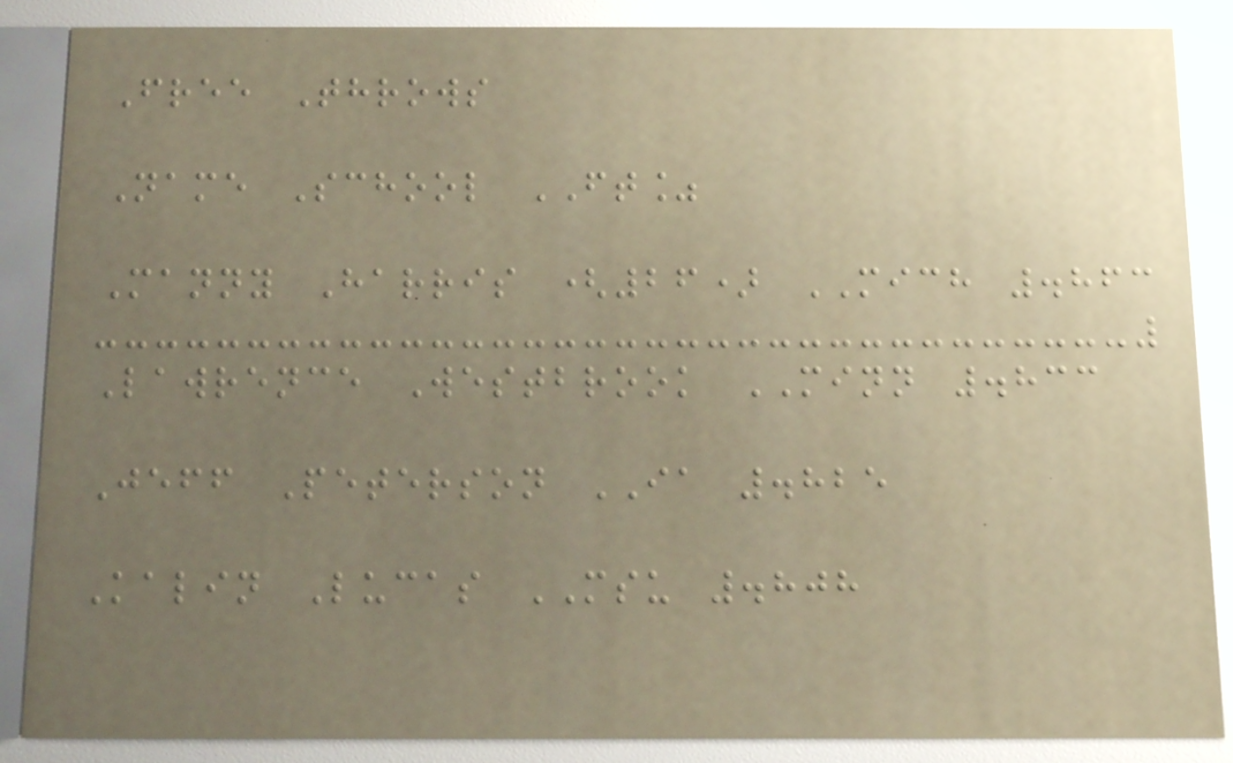Free Throws
Name School FT%
Manny Harris (26) MICH .863
Lawrence Westbrook MINN .833
Jeff Peterson IA .825
Kalin Lucas MSU .808
